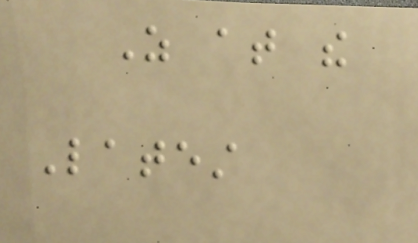As at the
Latest
